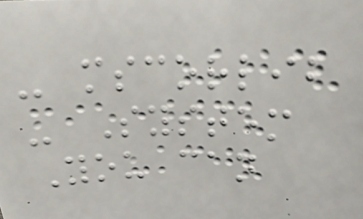- mscorlib
- System
You can
